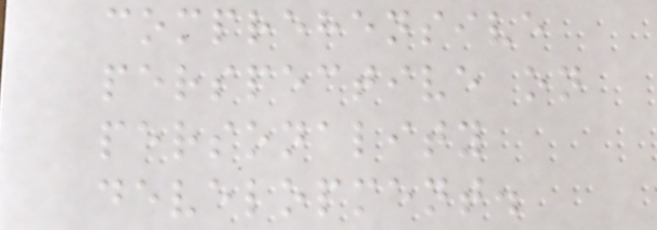comprehensive
perspective on
personality
development.
